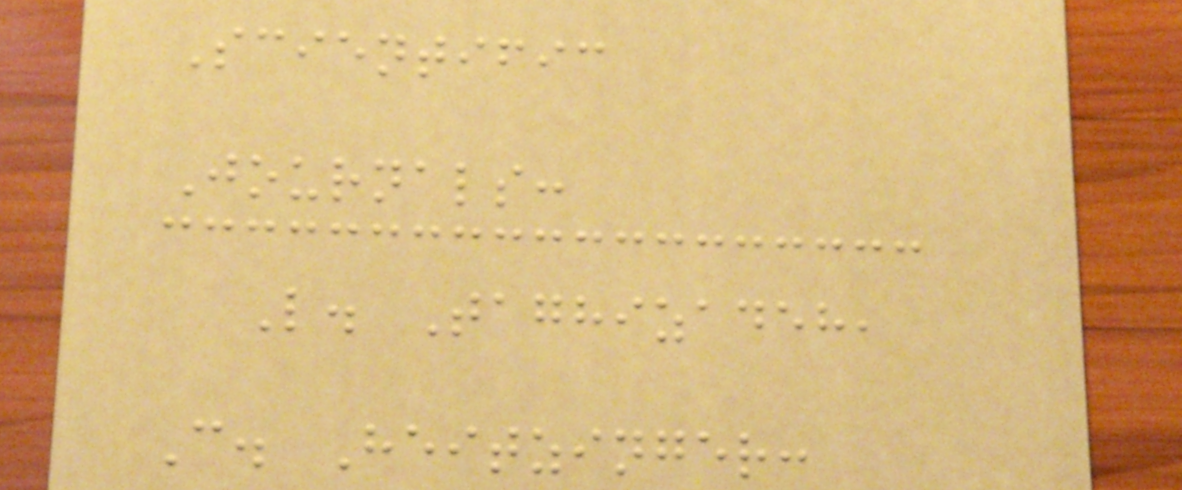Scientific
Journals:
L. Taghizadeh,
C. Heitzinger:
